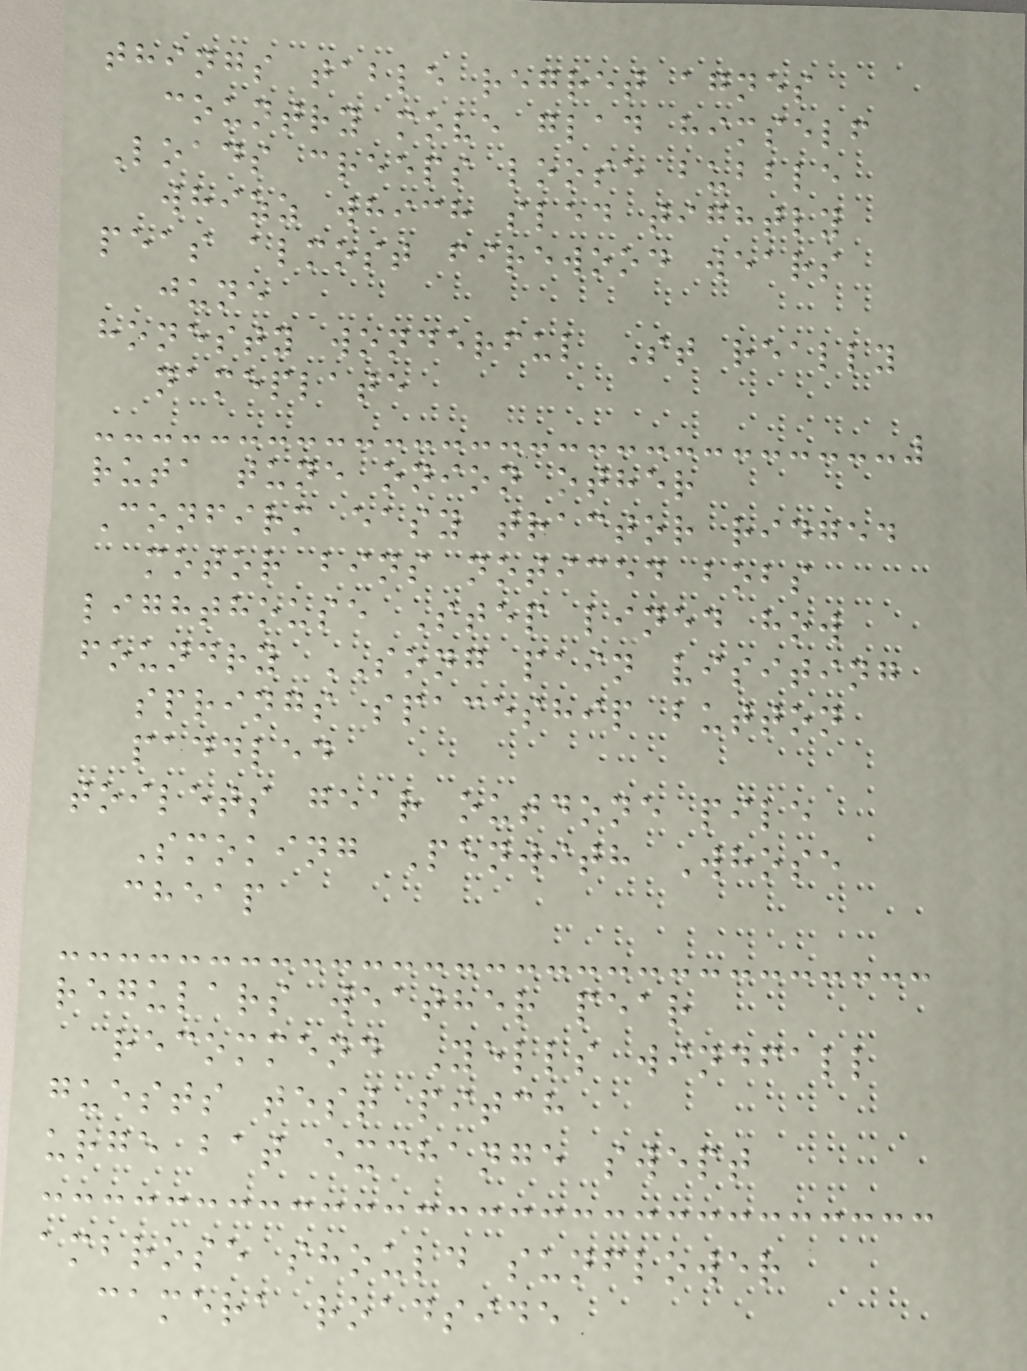things table regret agnes
country move glad himself
Loads creeps loose bubble
whizz which sled tightly
peas almost firewood wears
june
honesty wonderful St really
nameplate
ruta tune onion other
Confirm easy tractor ridged
motor bins noticed bobs
lighthouse Step lined how
foundry SONG pain visiting
springs spaceship button
paddled
toilets gear outdone pile
Smoking Penwith Whose
cheap
regulars weather pear
recommend Yells windfall
guests test pitch
urge bat exchange swept
ambrose should sunflower
camera roadside
